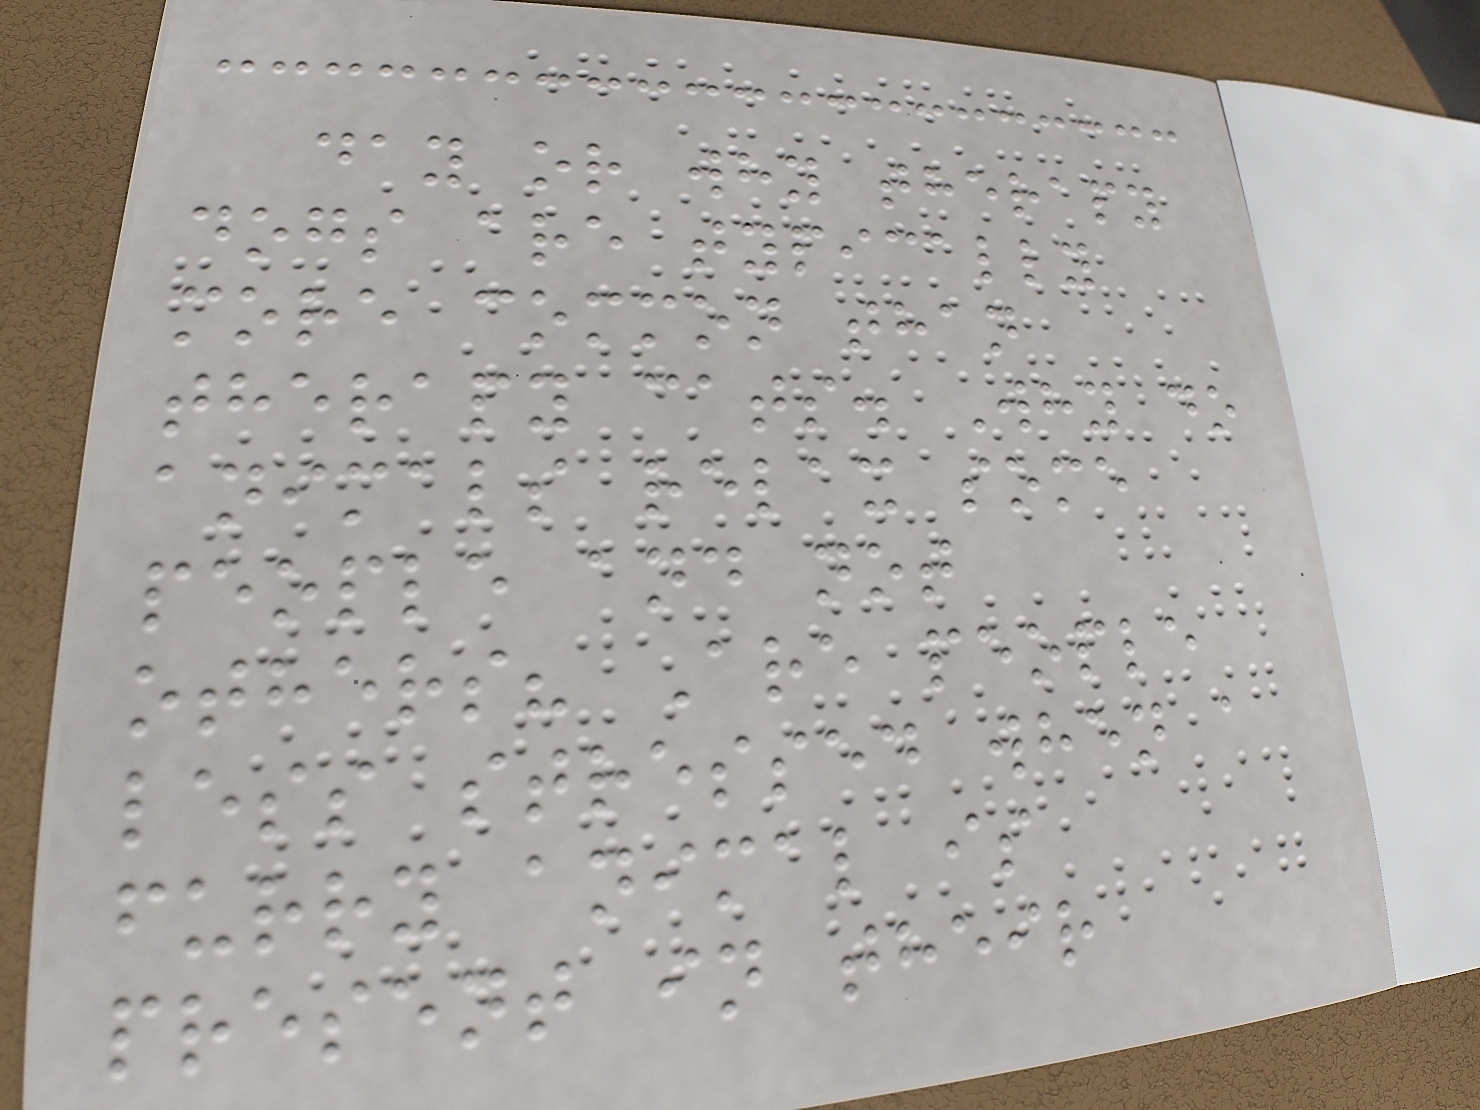day or why therapy
dogs are typically
more common than
therapy cats. Why do
animals relax some
people and not
others? Are people
less stressed when a
furry animal is
present in their
